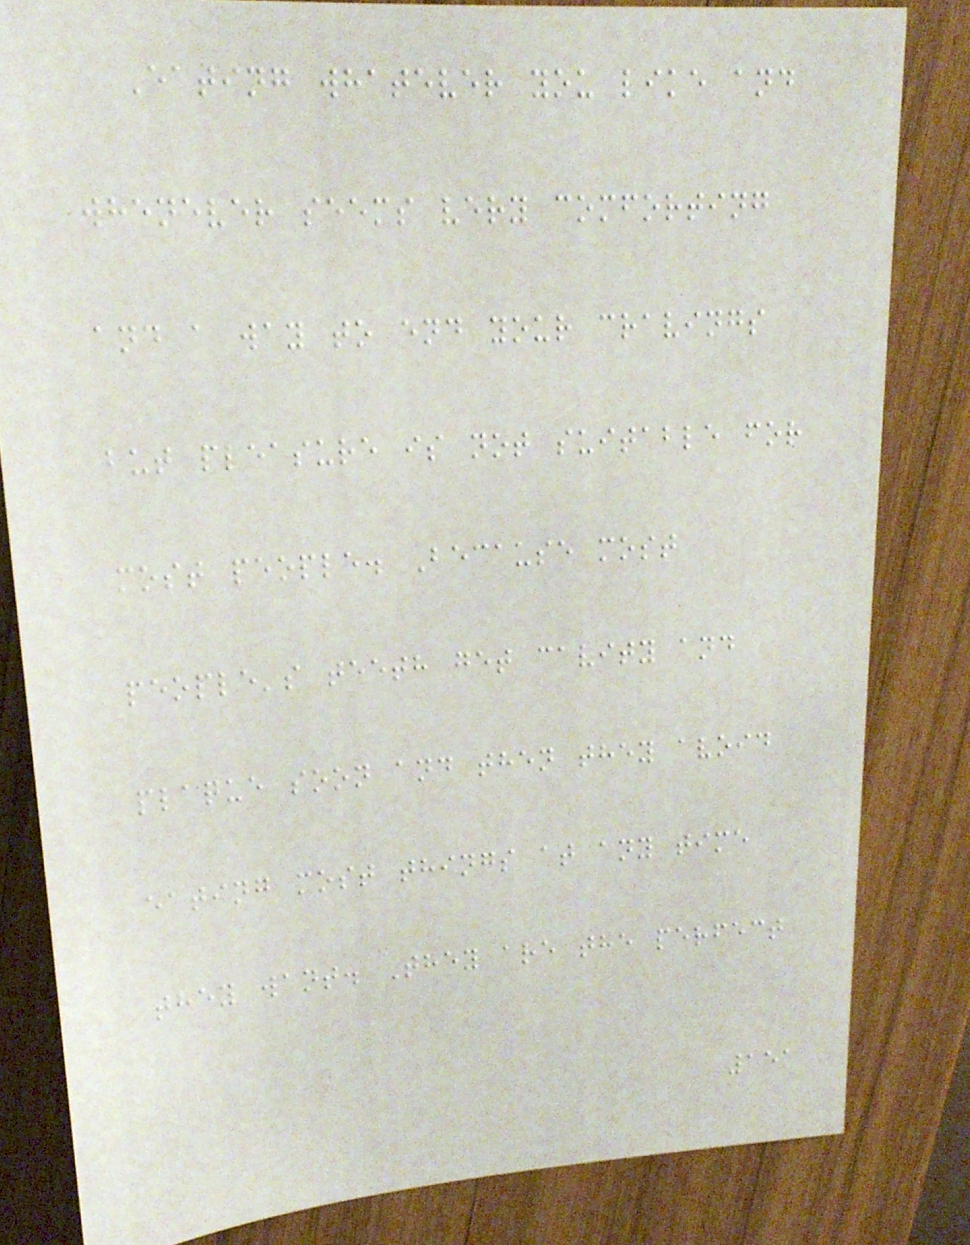Eating whatever you like and
whenever seems very comforting
and a way to end your cravings
but pleasure is not suitable for
most people. Because most
people's teeth get cavity and
plaque soon and then they avoid
eating most things at any time
they want. They are the perfect
151
